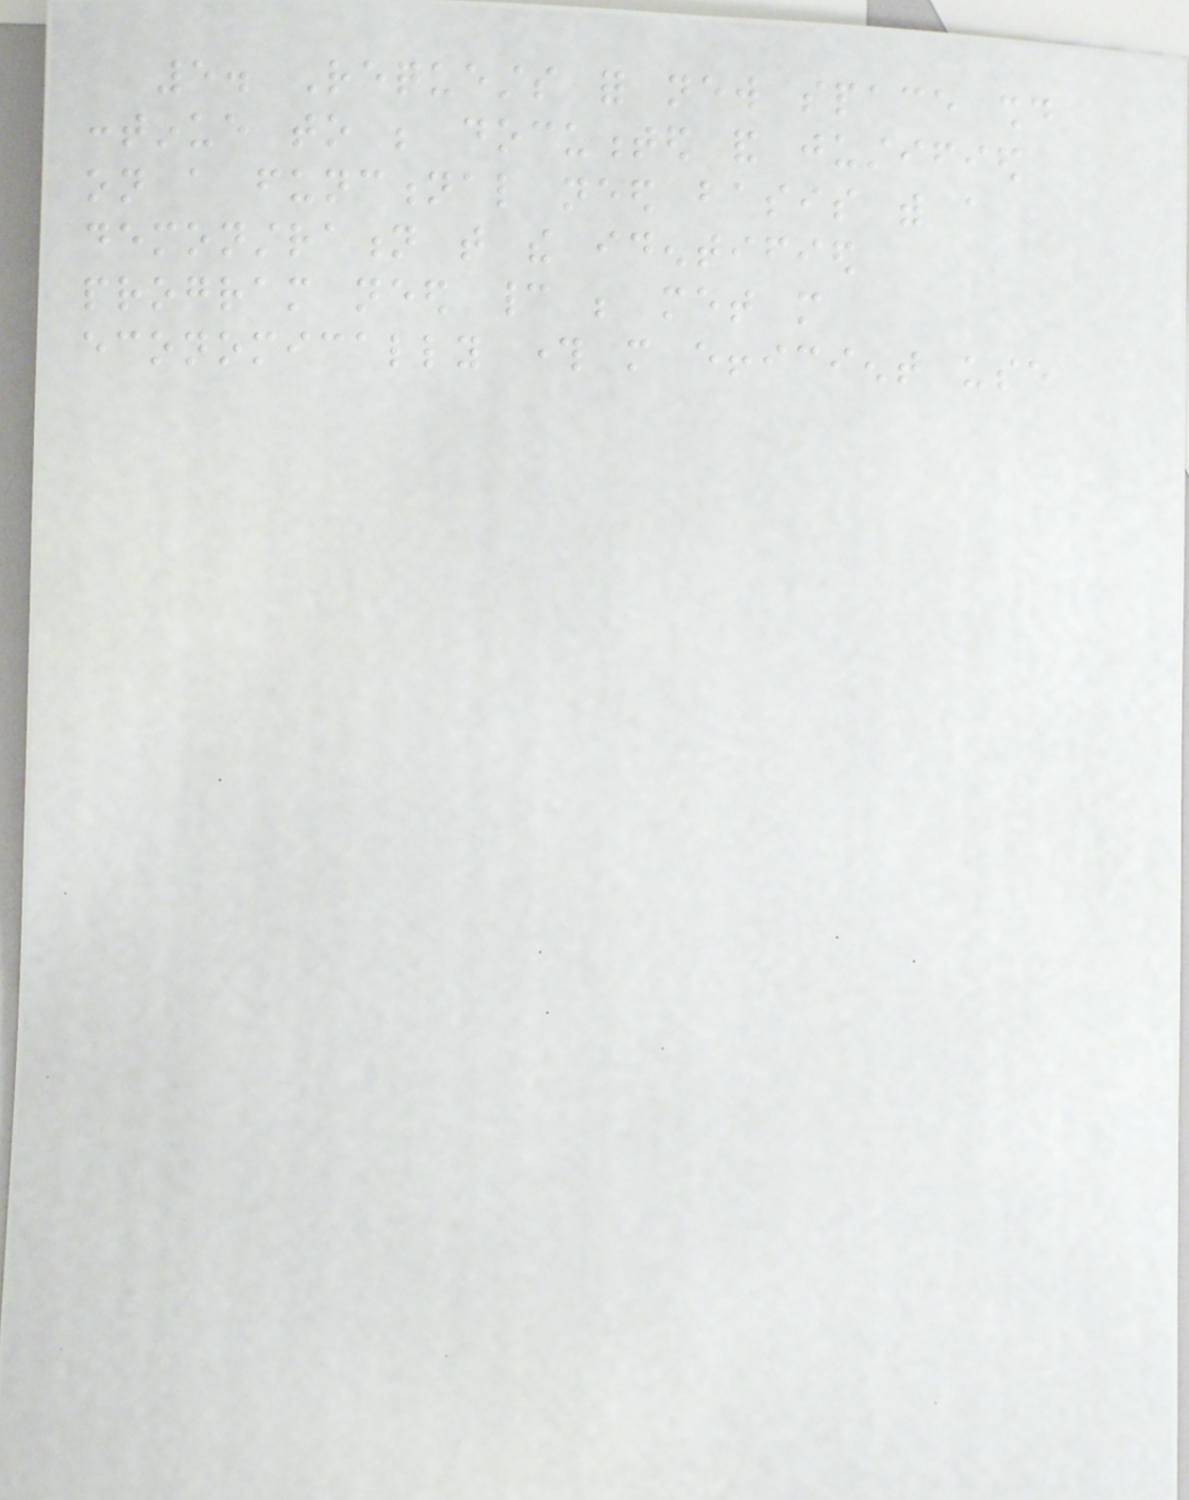5. Requests for new space should
continue to be documented and justified
on a functional need basis with a
demonstration that the identified
program need cannot be met more
economically through more efficient use
